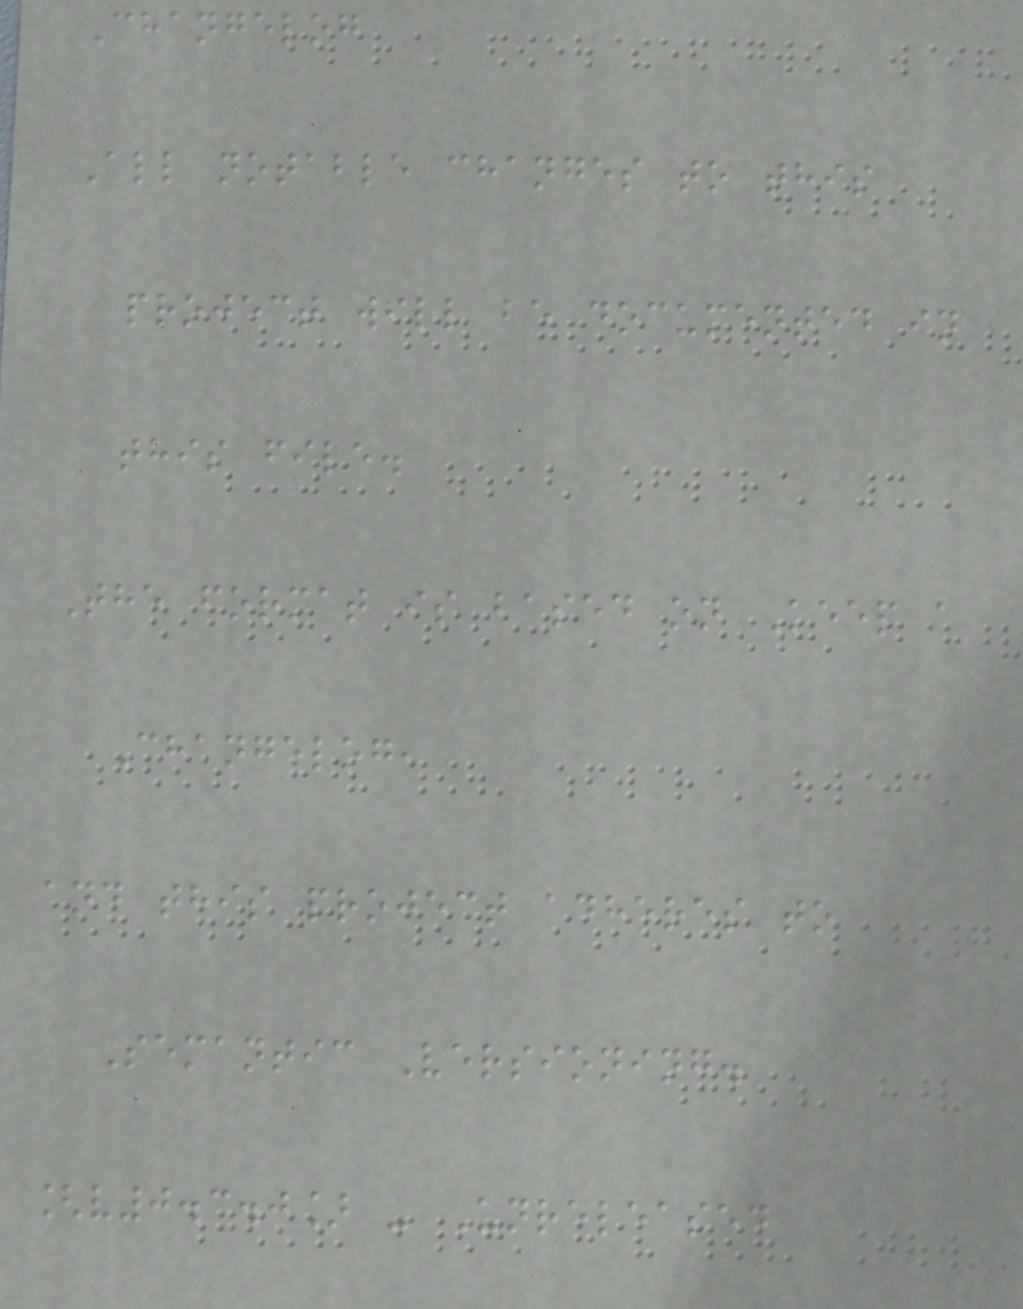Changelog
All notable changes to this
project will be documented in
this file.
The format is based on Keep a
Changelog,
and this project adheres to
Semantic Versioning.
[v0.3.0] - Unreleased
